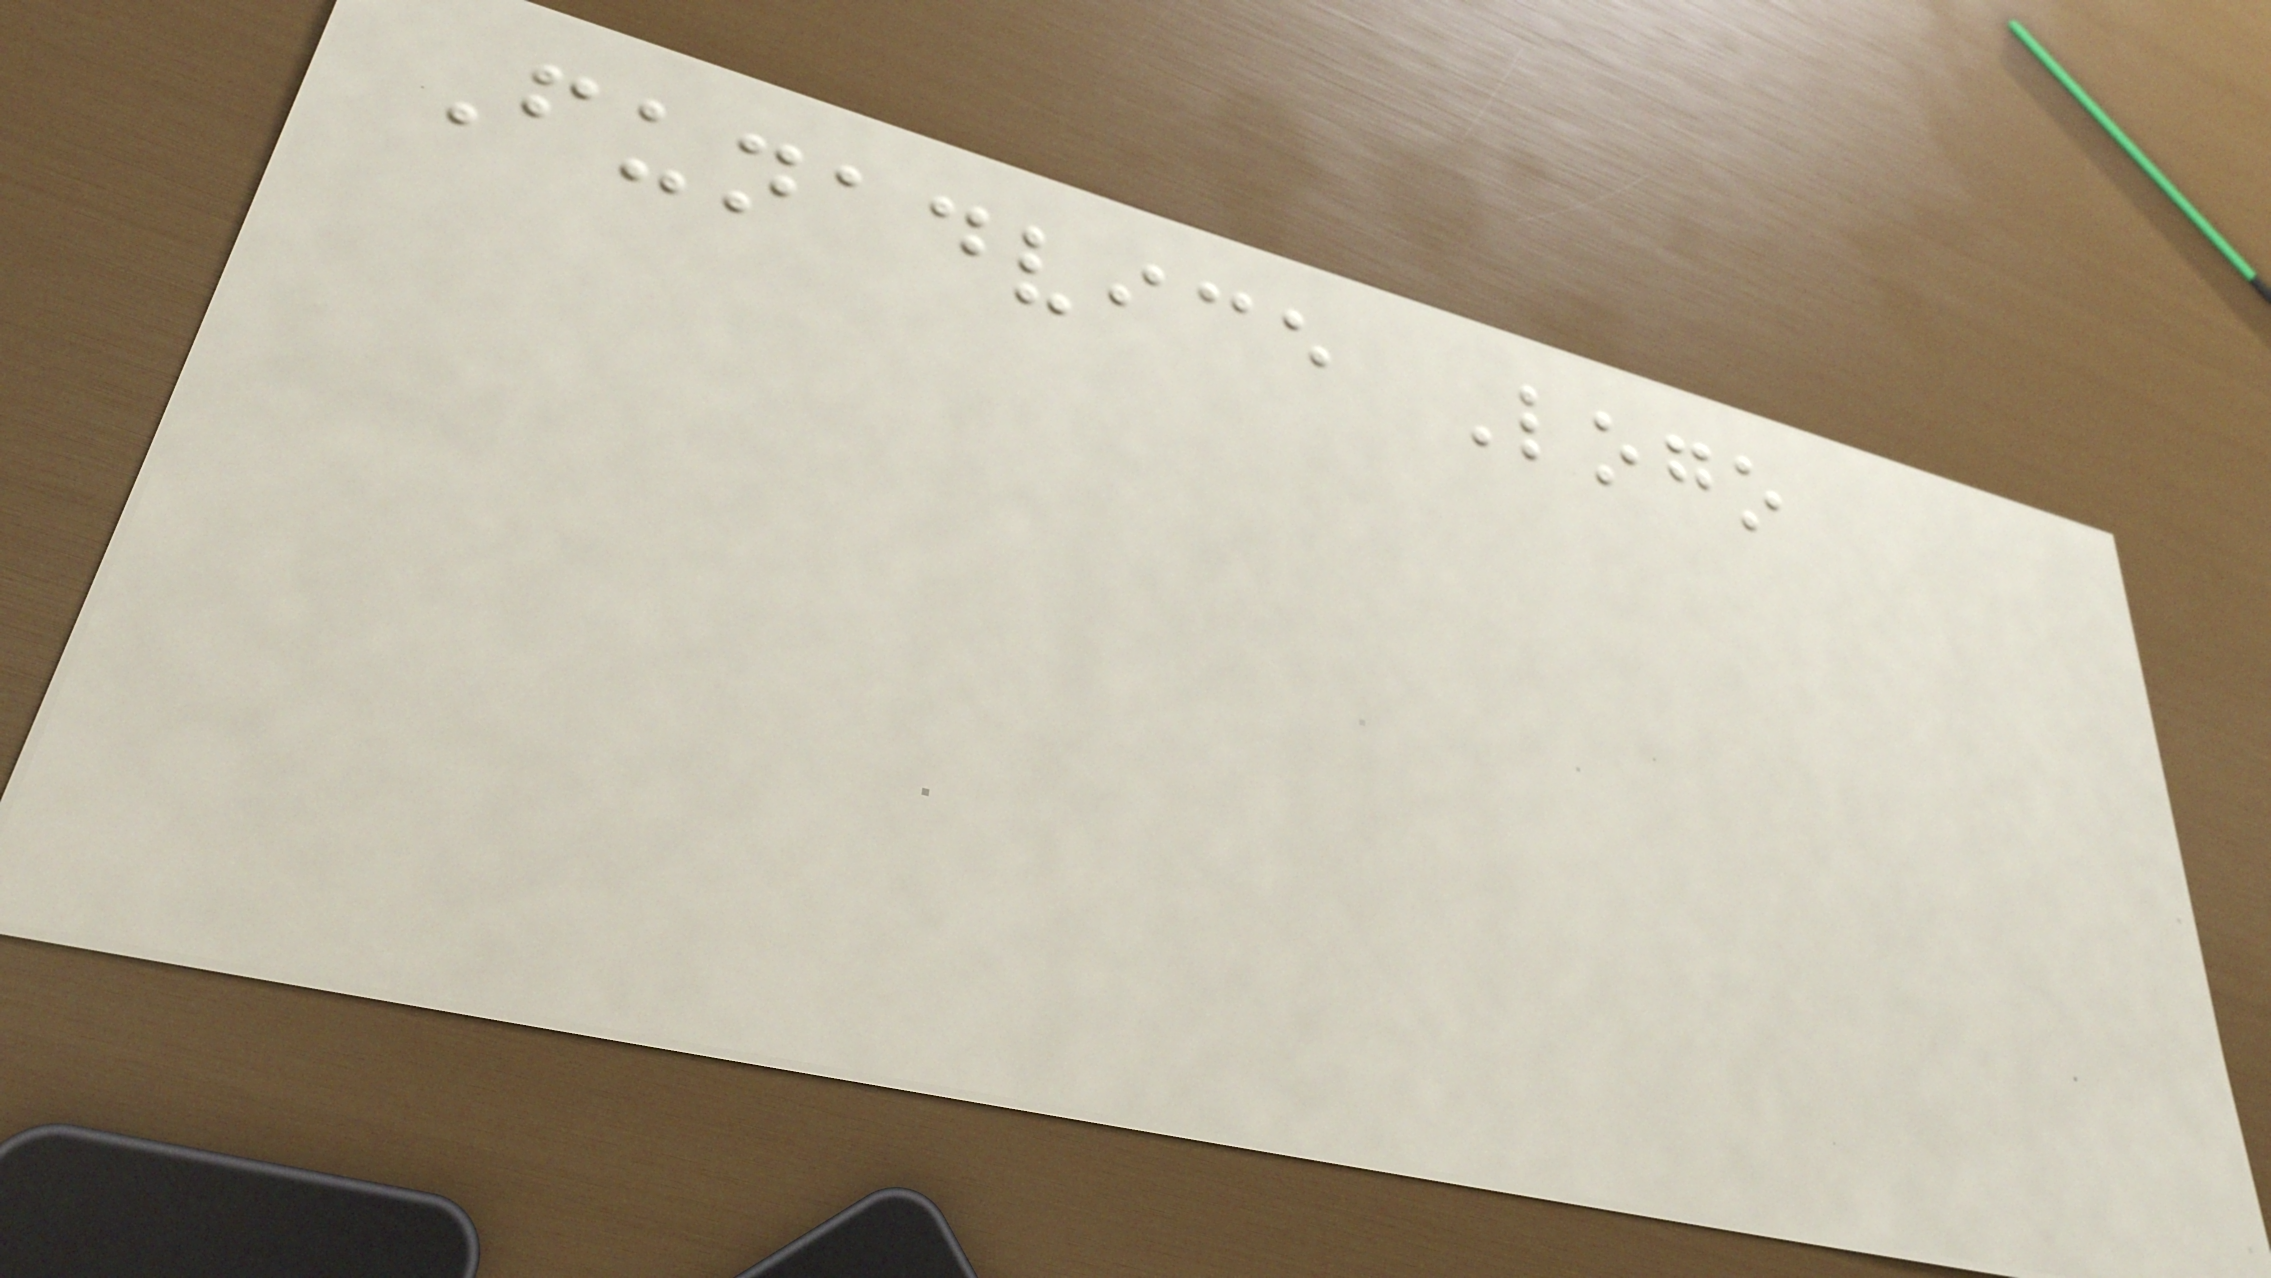Funadvice Logo
